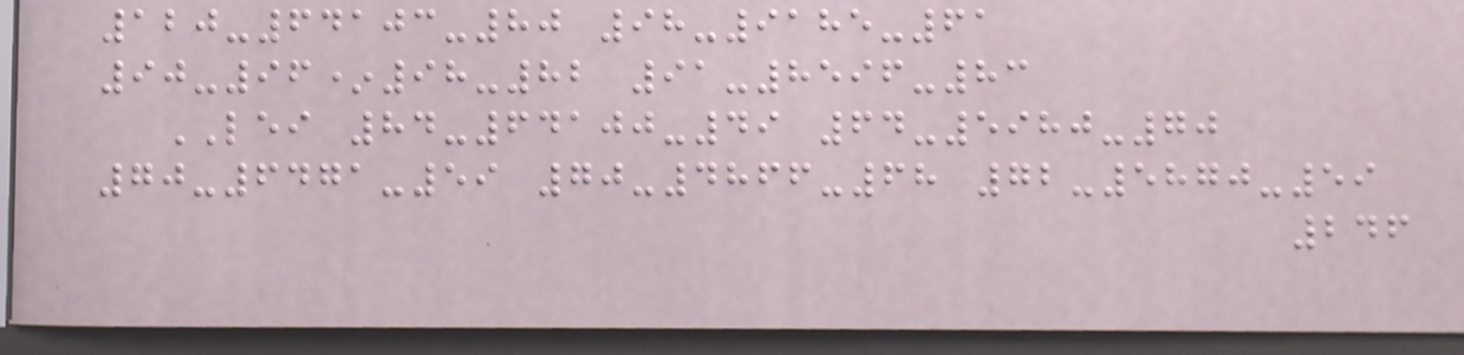120-64103-80 98-9185-61
90-96*98-82 91-8596-83
LEI 84-64100-49 64-5980-70
70-6471-59 70-4866-68 72-5870-59
246
